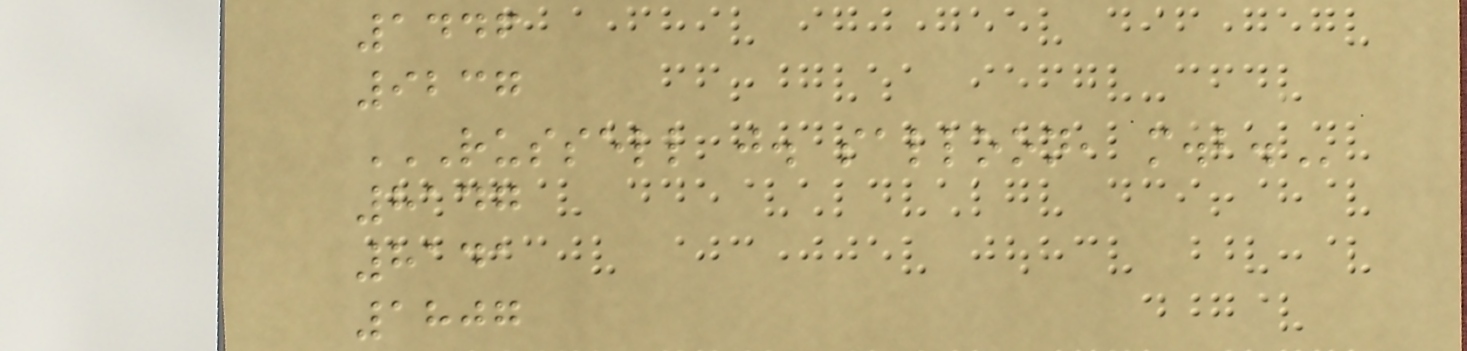1446
9237
RUSSELL J. SALLOON, M.B.
8147
8141
1807
